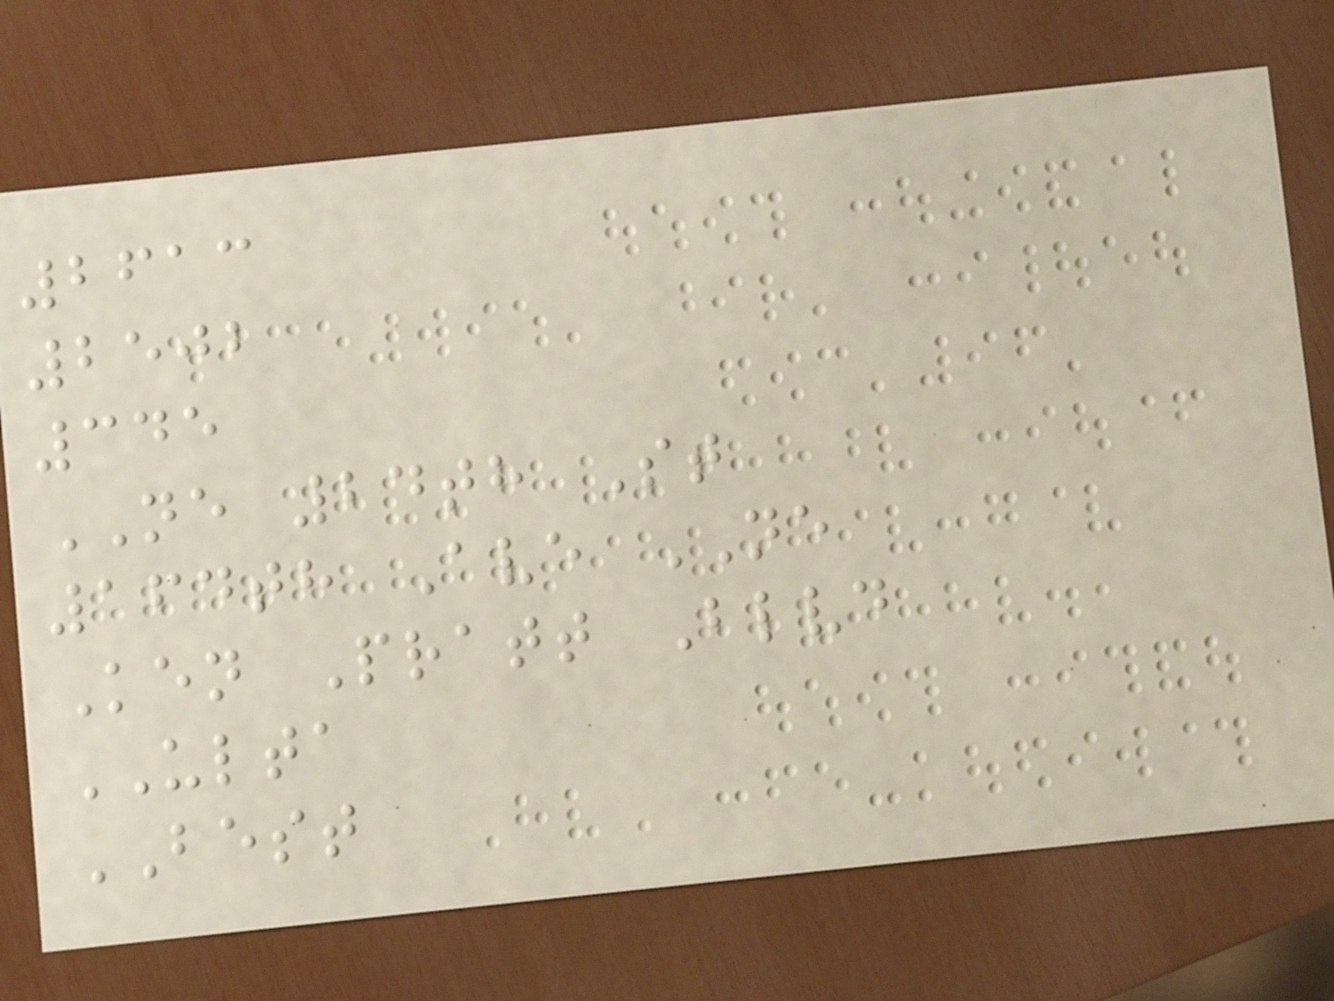2613
2502
345
NE 24th St
164th Ave NE
Ken Pratt Blvd
ULTA
BEST
